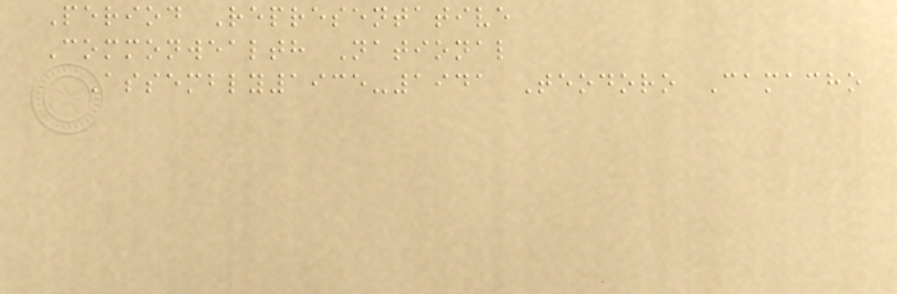Period Representative
Commonwealth National
Assembly1935-1941 Teodoro Camacho
